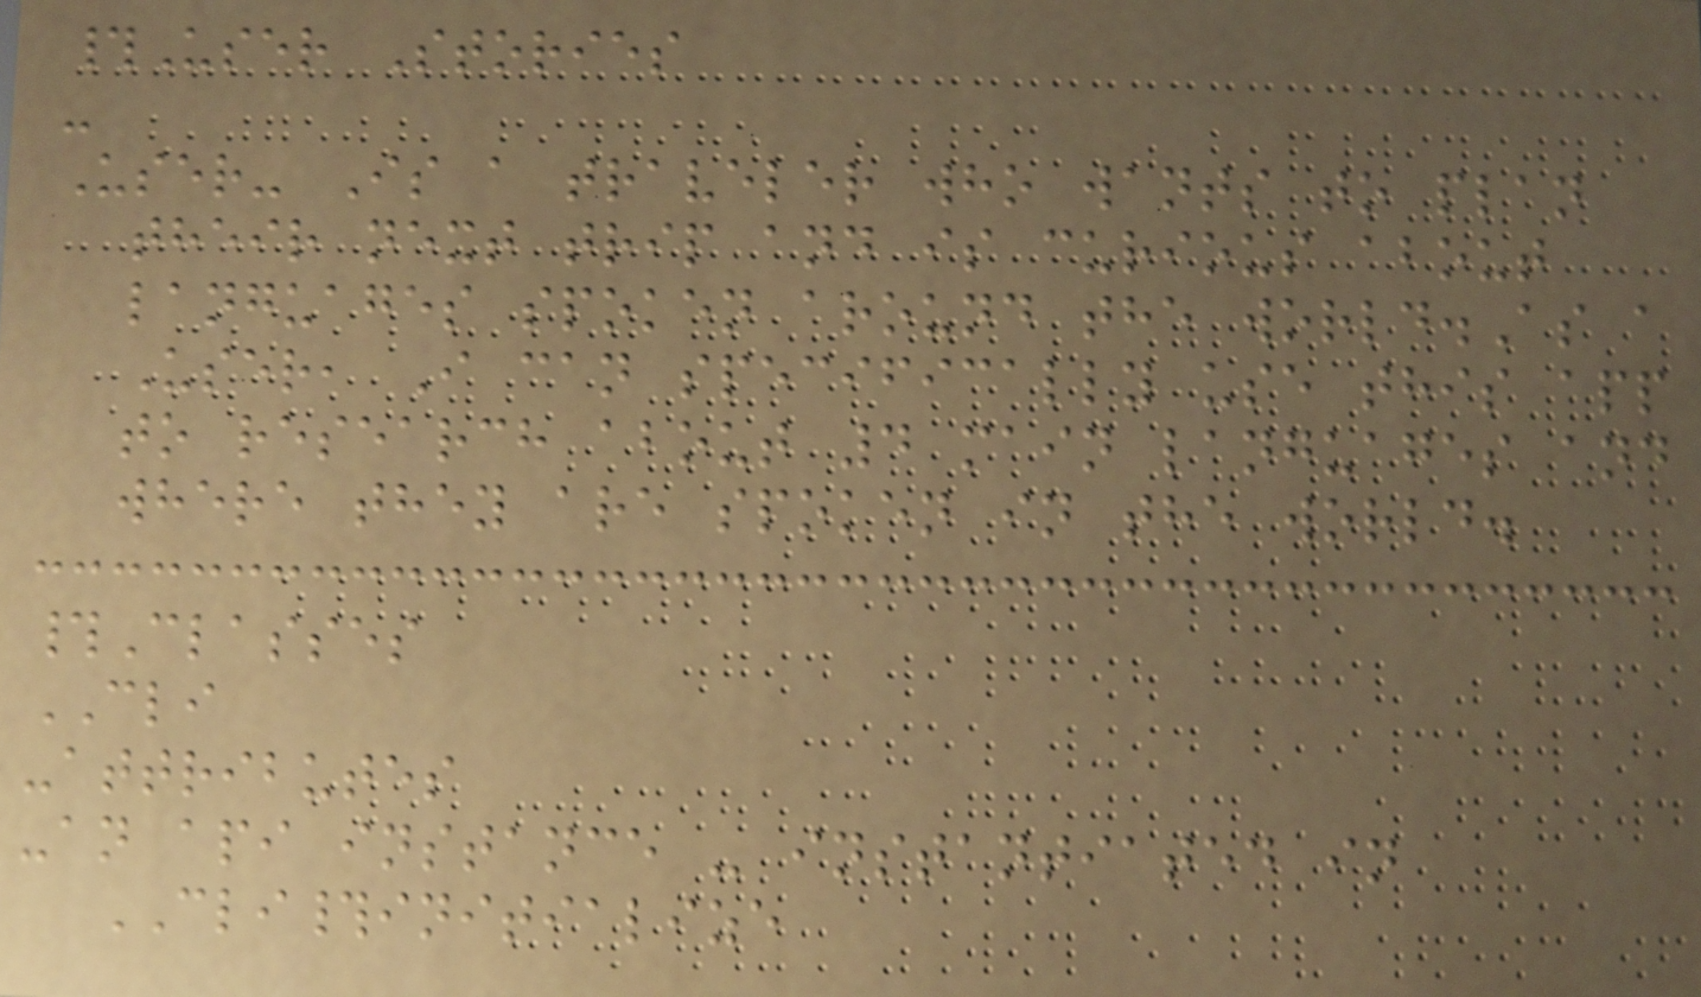#User Stories
-
User- Is a traveler who wants to plan
their next trip and is curious about
languages spoken around the world.As a
User, I can specifically use this app
to research about 4 main languages and
where they are spoken in the world.
#Classes
CLI
-attributes
-an api instance - instantiated in
CLI#initialize
